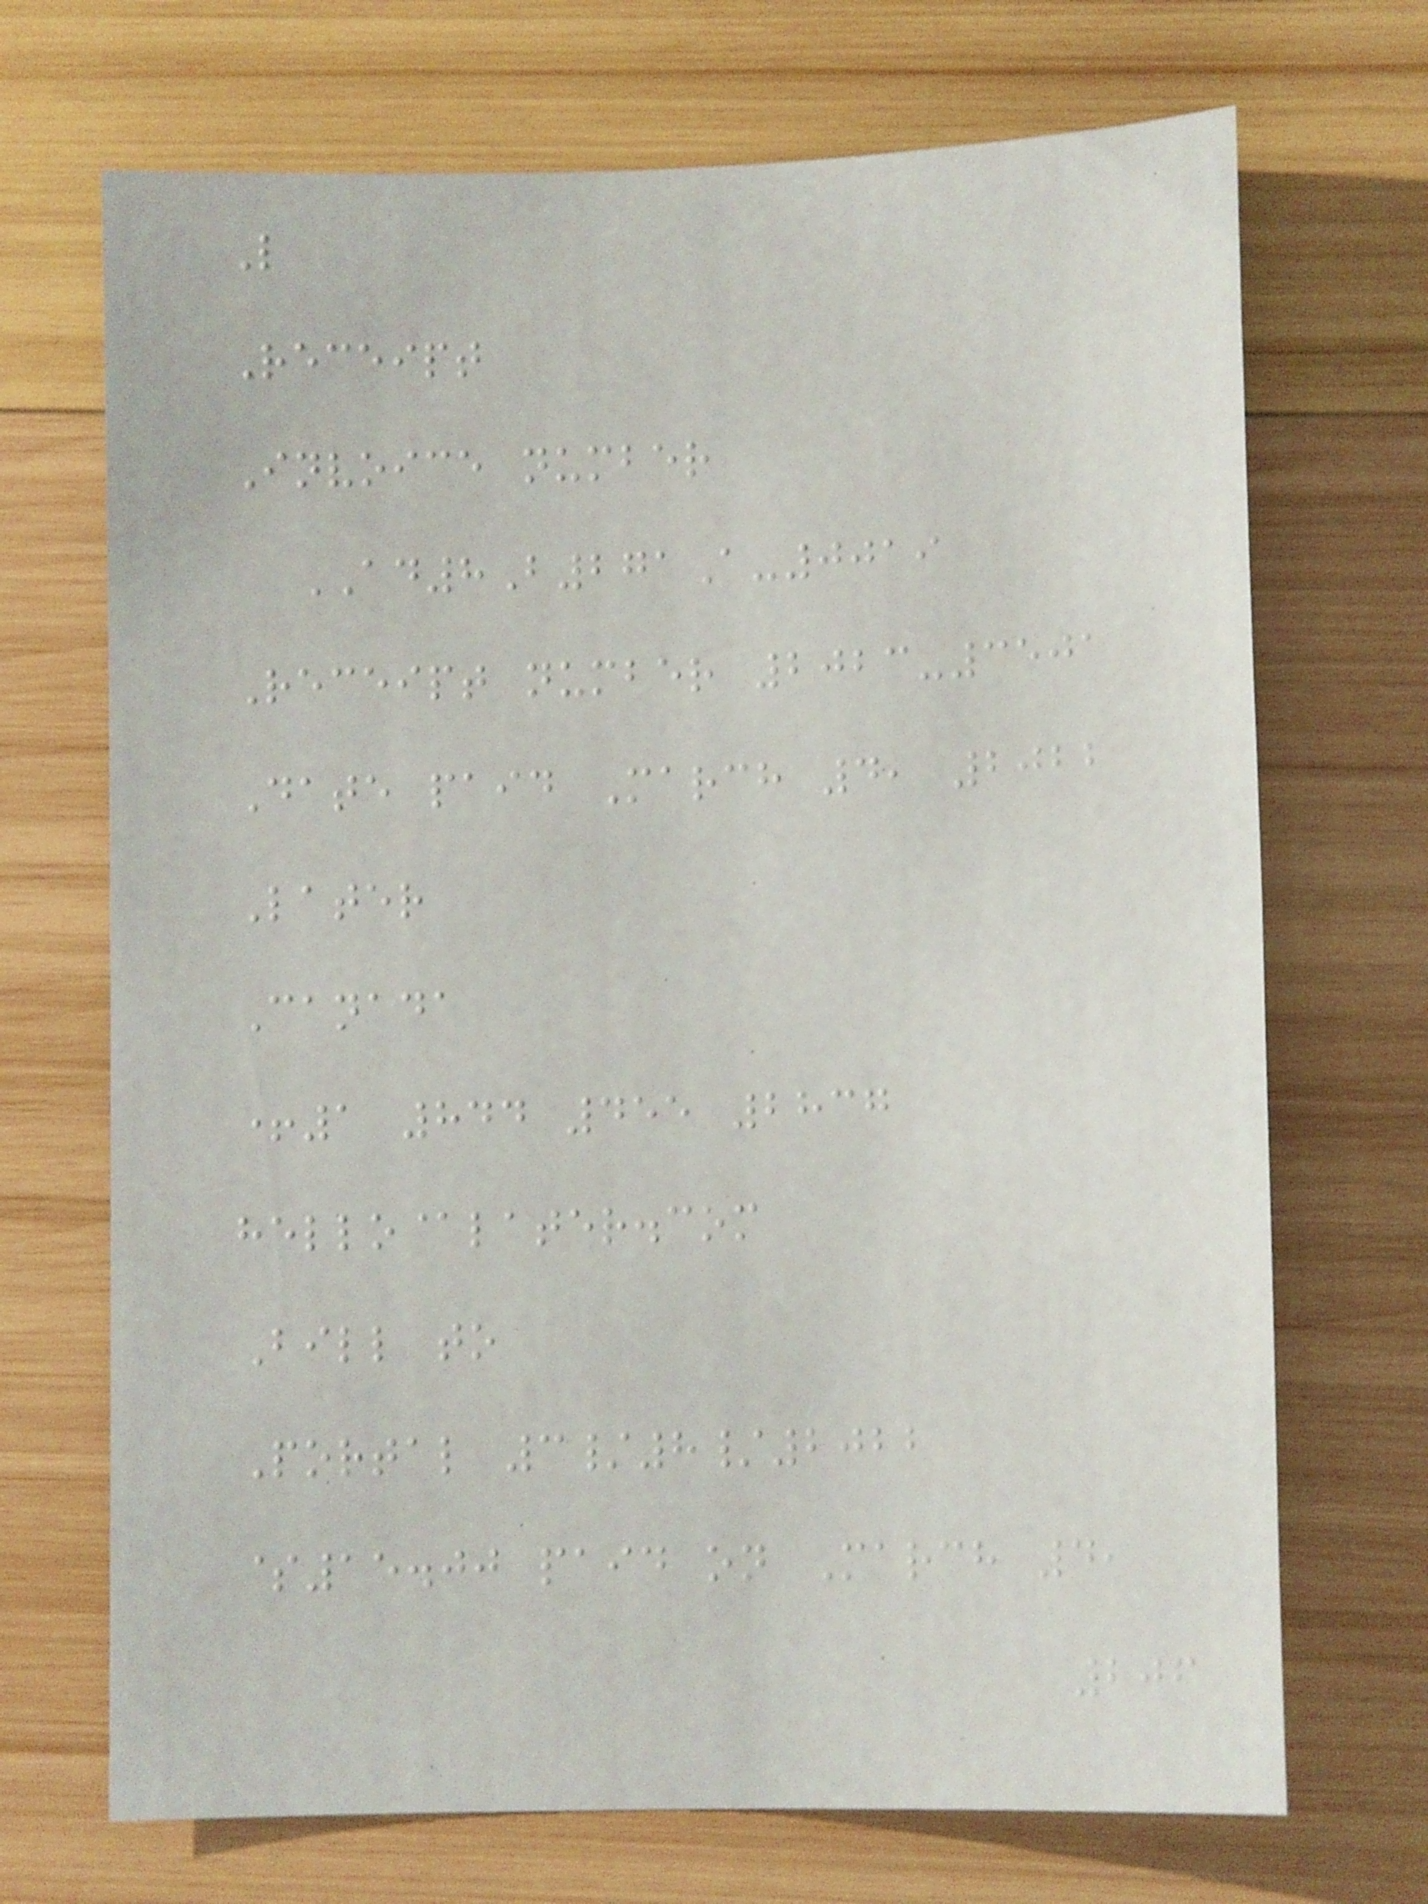L
Receipt
Invoice number
AD8B271A-0019
Receipt number 2023-3501
Date paid March 4, 2022
Later
Canada
+1 844 455 2837
hello@later.com
Bill to
Portal 3/8/2022
$15.00 paid on March 4,
206
